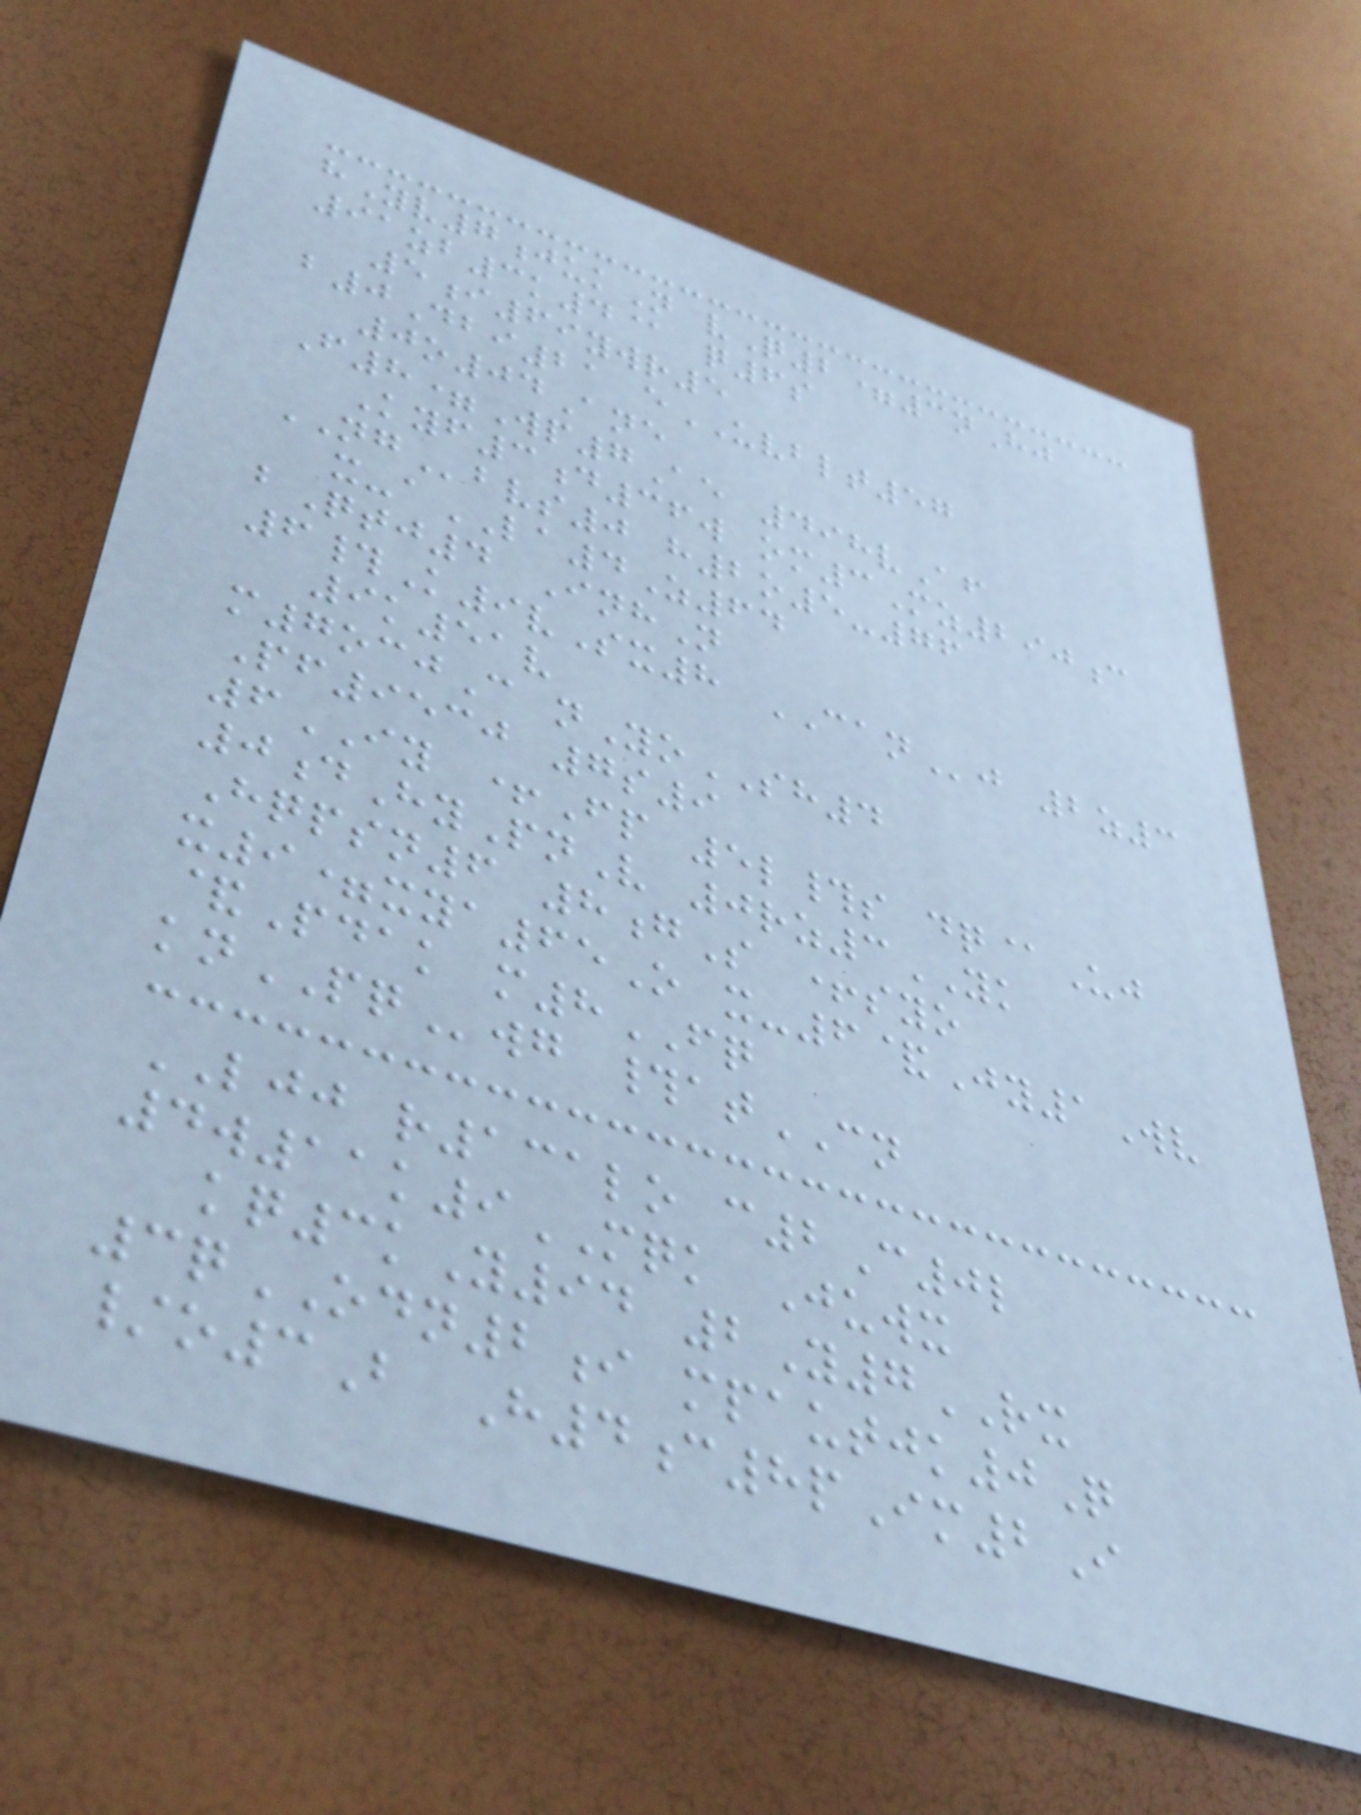hYv7jukN vQ2=3nHj
91zb3k4@ q6s
5i69ywr5
b0Dbi21 eUVBLT57
0o04Ane
F8=Wp7Ae 498vAf
Kyf3d36w om3Mz290c
NGbvs0 h2o5-76
x-aLA4Z64
bQtj4 InhN
6#K9vSx8 CANj 2z3
9k51v
m7ocjC nYoSH4
Pf9530 7s9
6IY +Fp 5l#s dq@Uj
0dHyPnV 0rz3YK
Hqpsn6 8gS +syo
x9=xya65O x-6&Jy1Wv
&Pdak m8FQ
knPQwg #atCN
LJJ r131lo c2C0l
4w11k9MQK Juwx
kq3kY94 2Y7RX
3qODN2i mpautjk0Q
/o3B H4c8pIm2I
